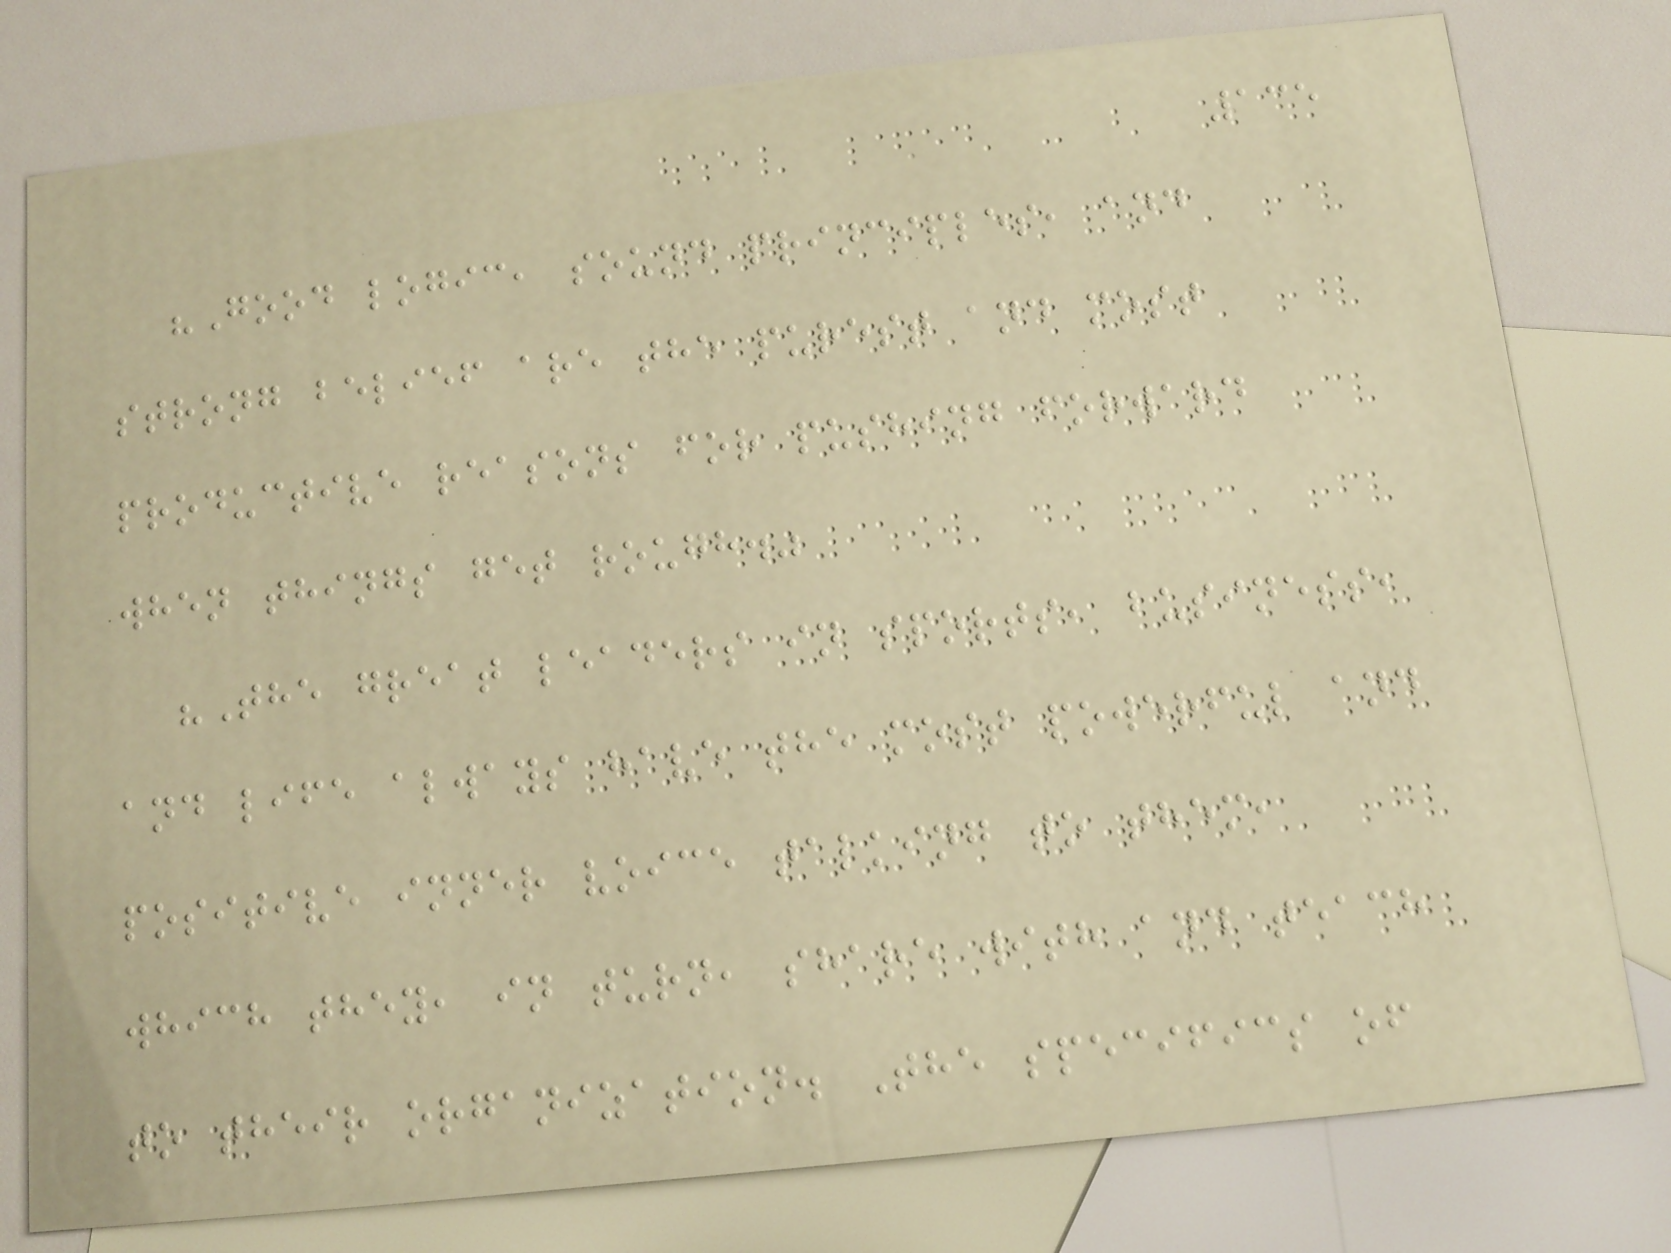135
"Good logic, sound principles, and
strong belief are the purest and most
productive reasons for pushing forward
when things get rough."
"The great leaders in sports, business,
and life always have the most powerful and
positive inner voice talking to them,
which they, in turn, share with and teach
to their organization. The specifics of
